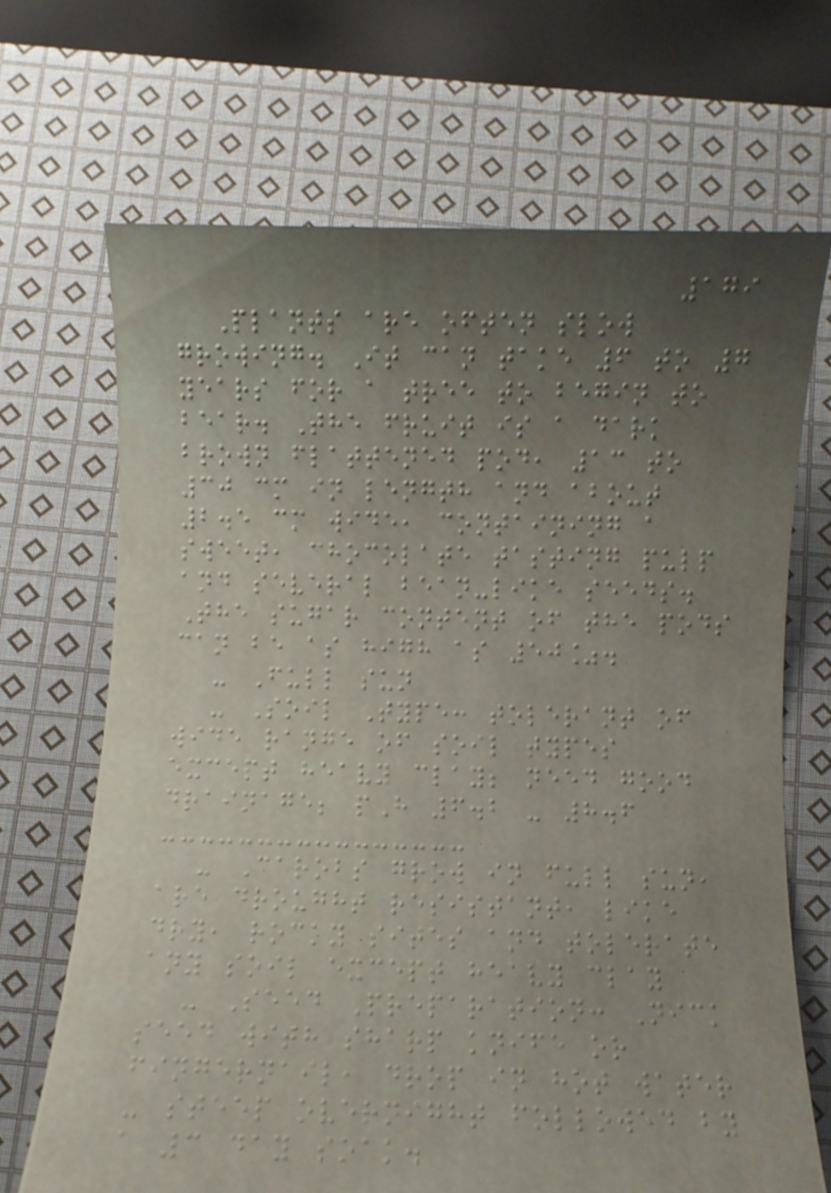179
Plants are often slow
growing. It can take 6 to 7
years for a tree to begin to
bear. The fruit is a dark
brown flattened pod, 13 to
30 cm in length and about
2.5 cm wide, containing a
sweet, chocolate tasting pulp
and several bean-like seeds.
The sugar content of the pods
can be as high as 50%.
- Full sun
- Soil Type: tolerant of
wide range of soil types
except heavy clay; need good
drainage; pH 6.2 - 8.6
- Carobs grow in full sun,
are drought resistant, like
dry, rocky sites and tolerate
any soil except heavy clay
- Seed Preparation: Nick
seed with sharp knife or
fingernail, drop in hot water
- steep overnight followed by
a 3 day soak.
